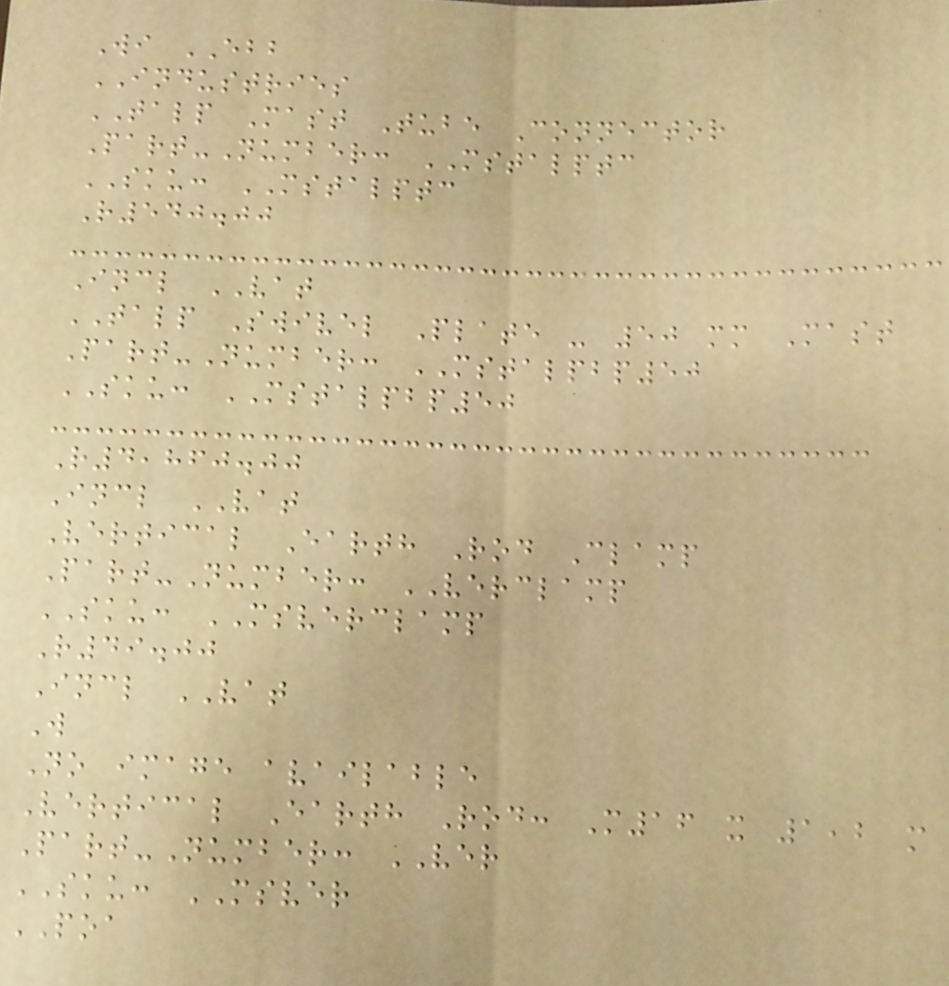Wi EBB
INDUSTRIES
TALP Mast Tube Connector
Part-Number: MSTALPTC
SKU: MSTALPTC
R540.00
Incl VAT
TALP Swivel Plate - 50 mm Mast
Part-Number: MSTALPBP50
SKU: MSTALPBP50
R4,860.00
Incl VAT
Vertical Earth Rod Clamp
Part-Number: VERCLAMP
SKU: MSVERCLAMP
R49.00
Incl VAT
W
No image available
Vertical Earth Rod: M16 x 1,2 m
Part-Number: VER
SKU: MSVER
POA
